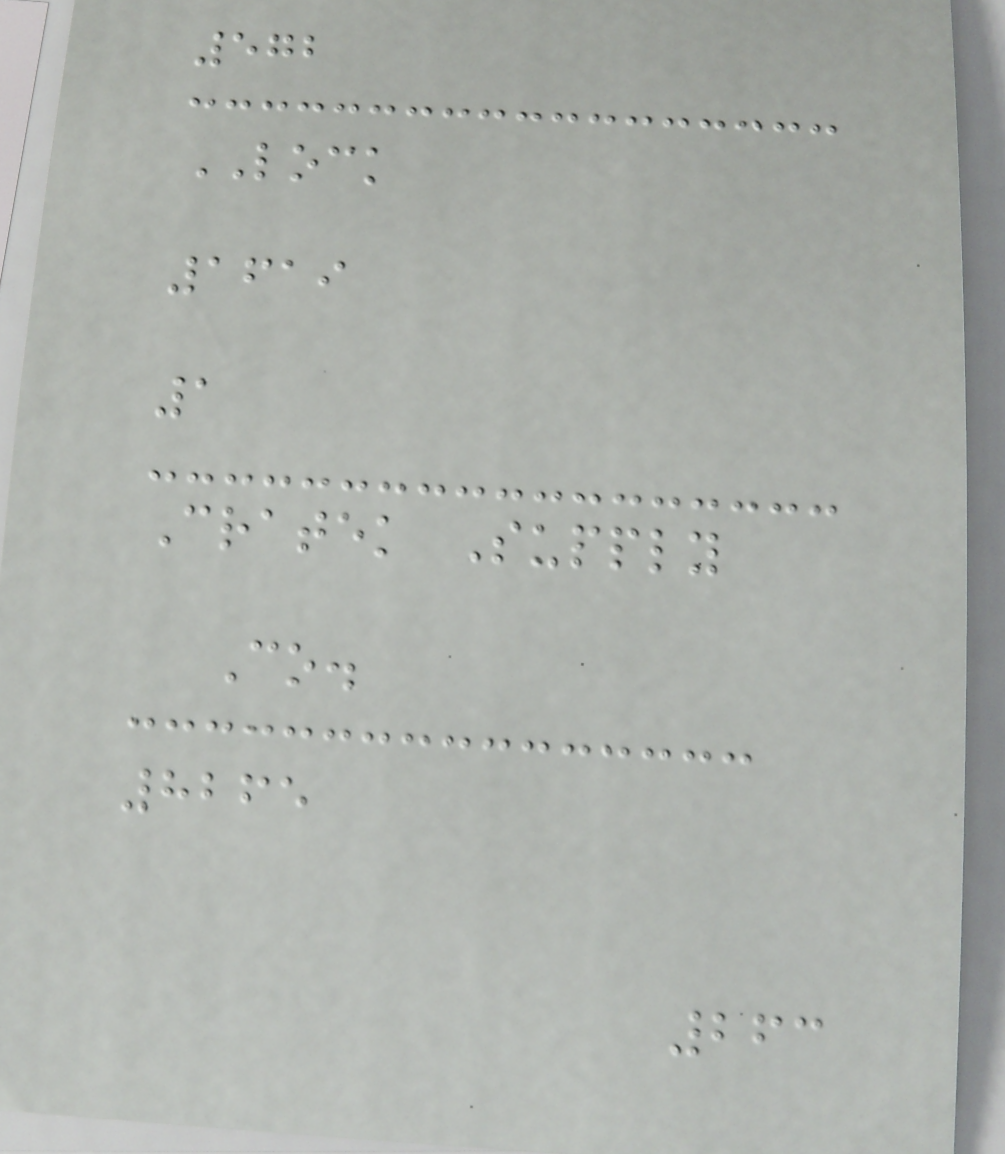572
LOCK
1619
1
Cratek Supply
Co.
8265
263
